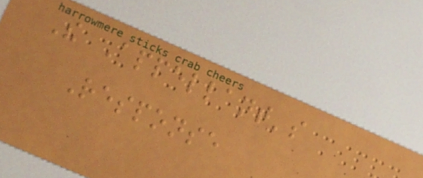The Appellant's
Response
